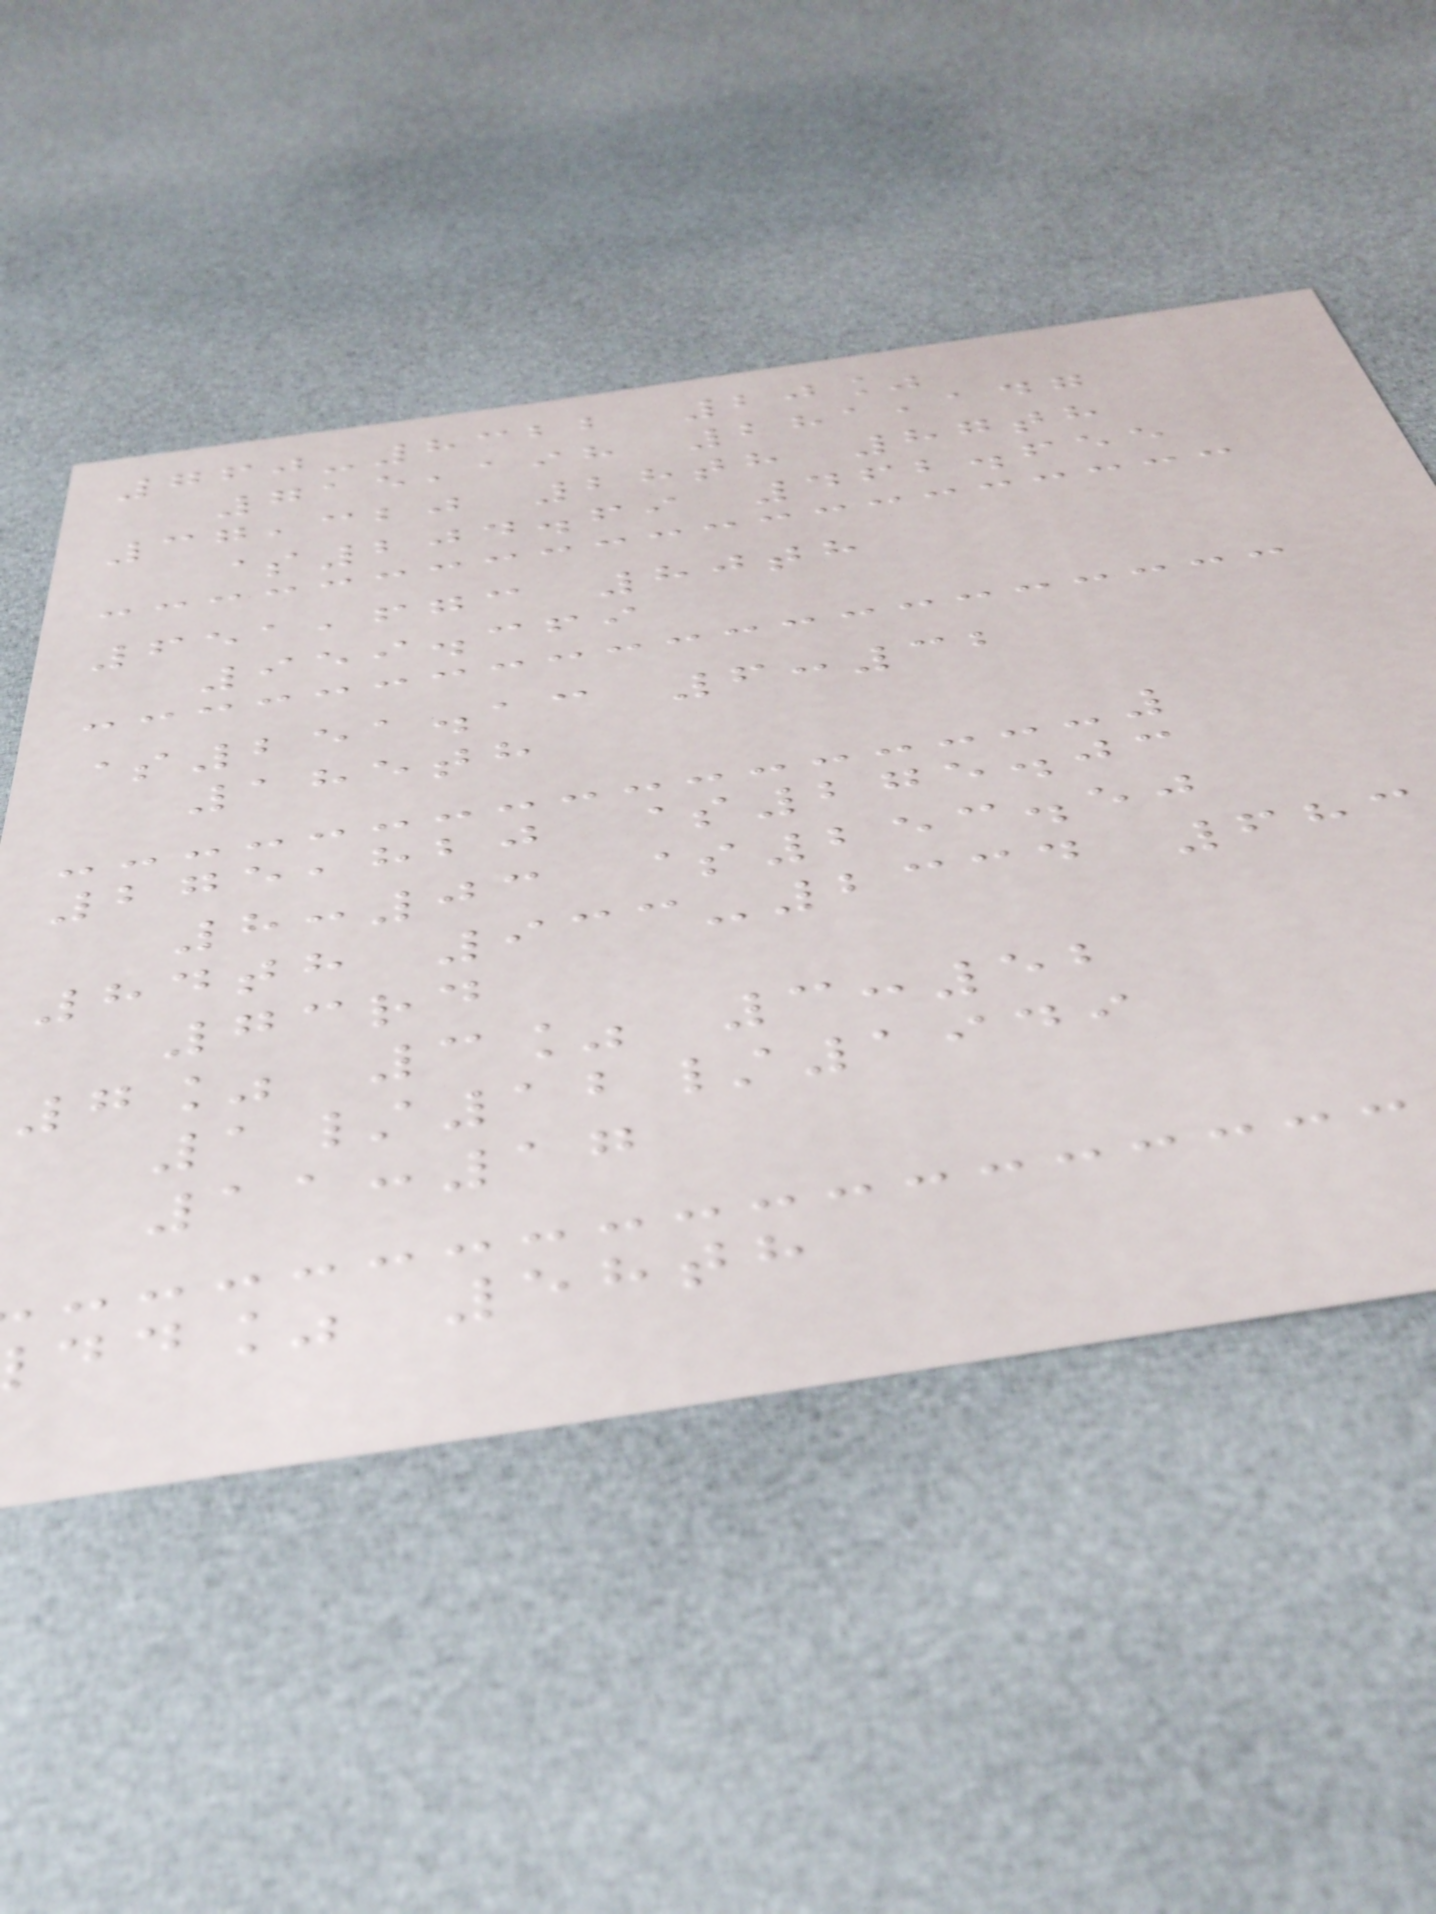760-8322 20%
715,198 281,147
37,320 28th 87th
$204.69 462.655
651,673 80th
959.369
$251.13 6:32
185th
275,820 $275.03
8:03 $253.50
84th 933-2334 683
73rd
7% 3% 3:52
1/12/1949
11:17
dd% 58th
